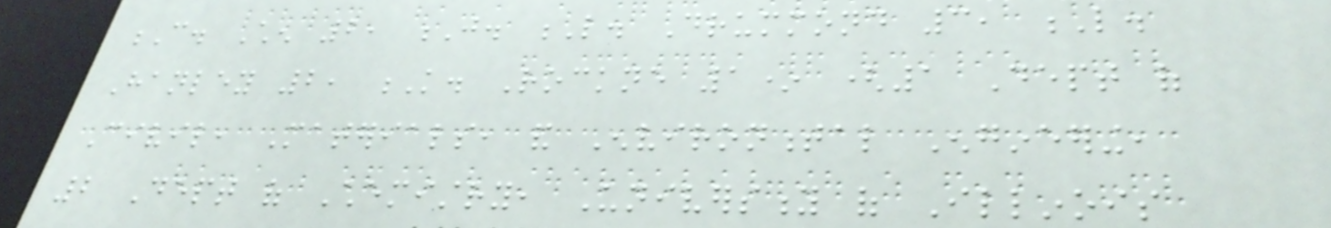C. Chen 2, J. L. Drummond 3, L.
Hanley 2, K. Rockne 1* (1 Dept of
Civil, Materials, and Environmental Engineering,
2 Dept of Chemistry, University of Illinois
